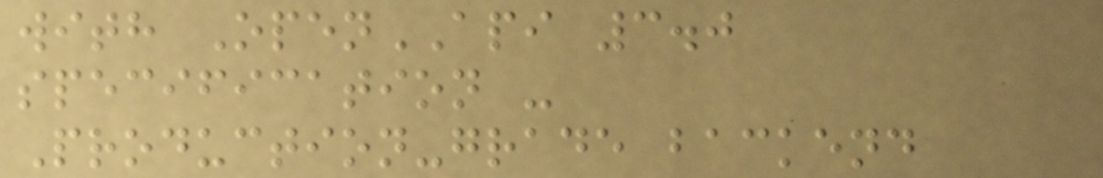with OpenAPI 3.0
specification -
Production-grade backend
